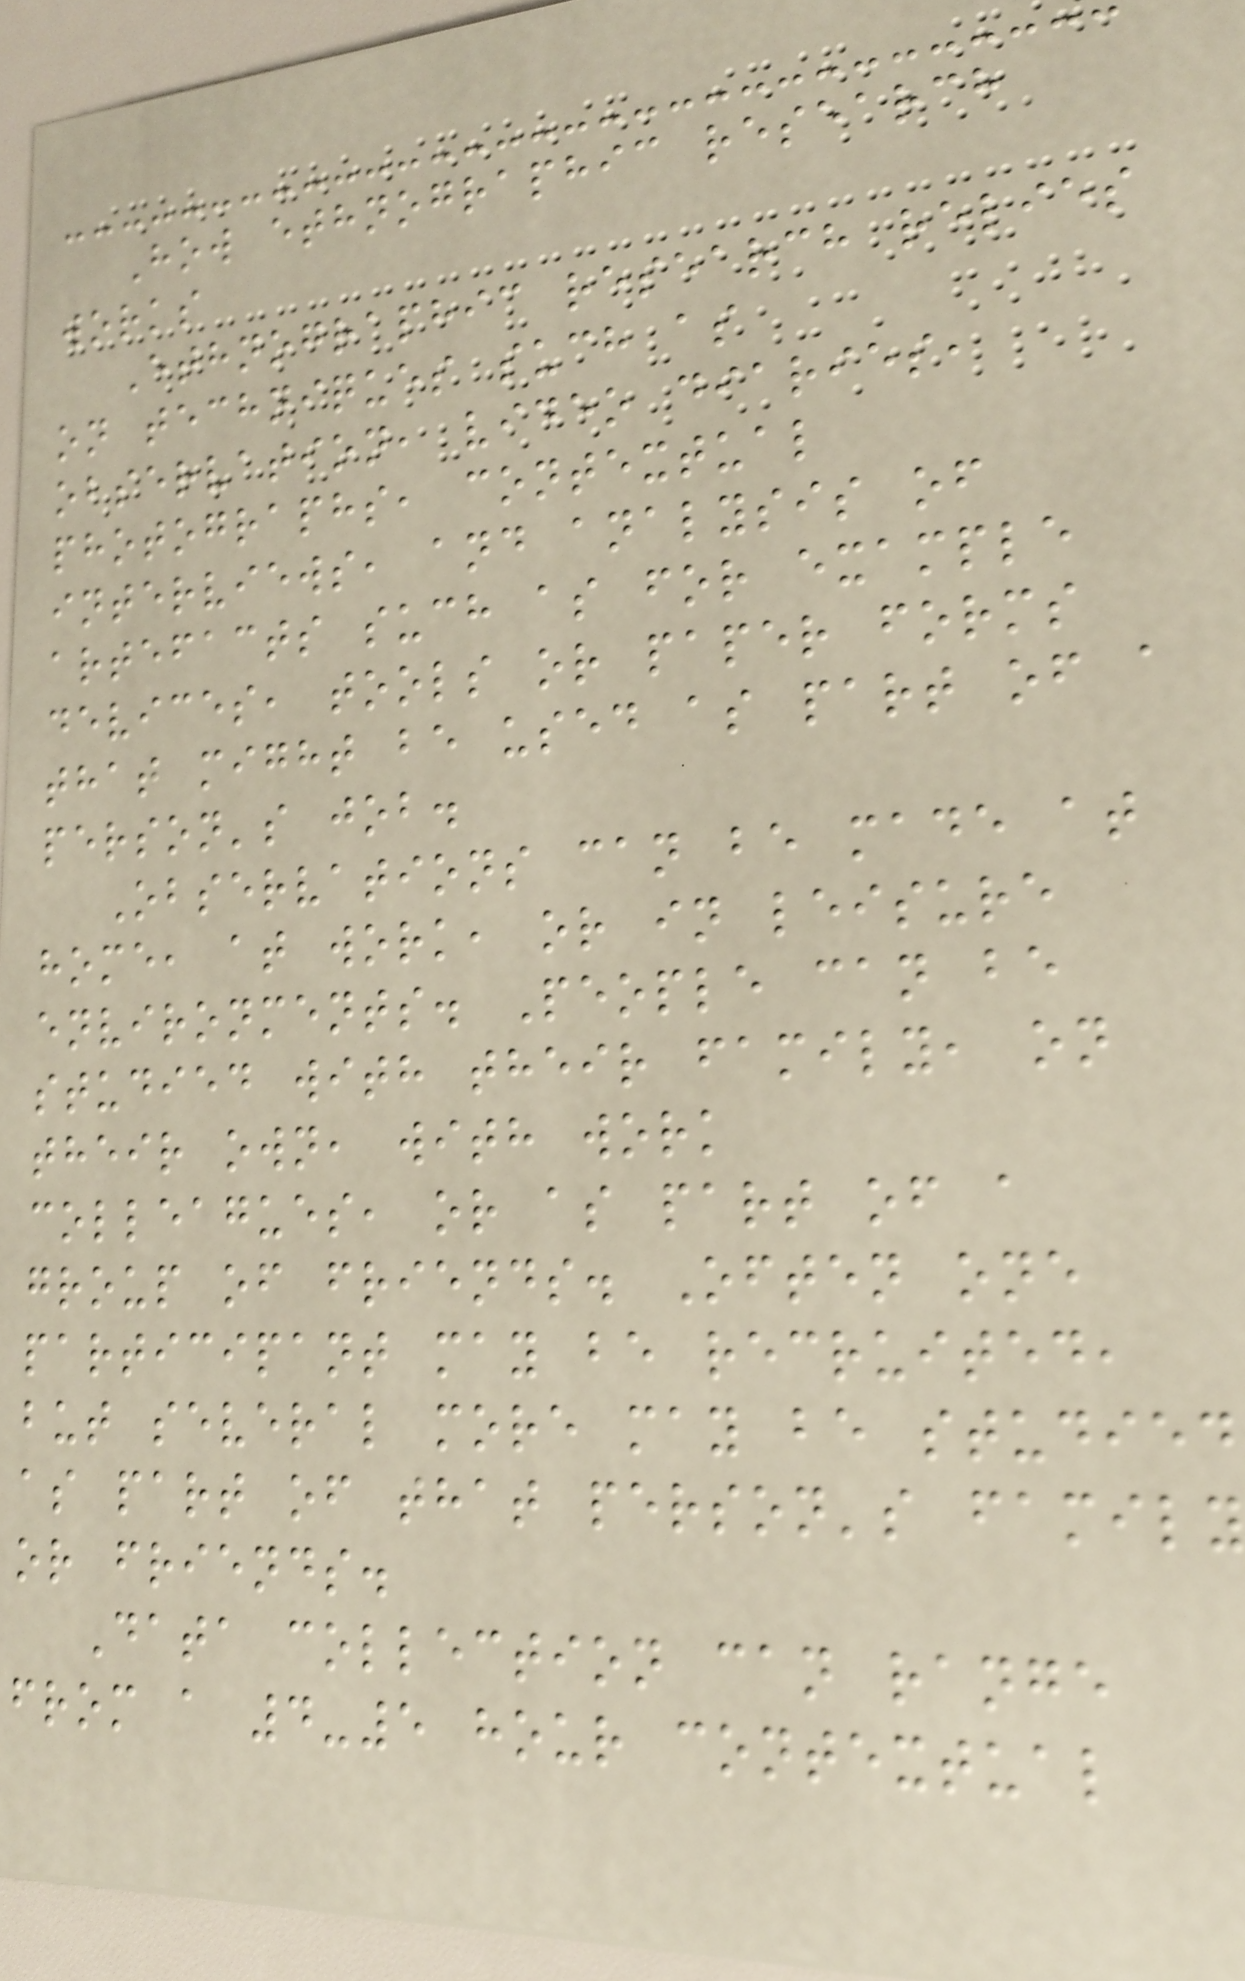How ethnographic research
works
Ethnographic research relies
on techniques such as
observation, video diaries,
photographs, contextual
interviews, and analysis of
artefacts such as for example
devices, tools or paper forms
that might be used as part of a
person's job.
Observations can be made at
home, at work, or in leisure
environments. People can be
studied with their family, on
their own, with work
colleagues, or as part of a
group of friends. Often one
participant may be recruited,
but several more may be studied
as part of that person's family
or friends.
Data collection can range
from a 4-5 hour contextual
